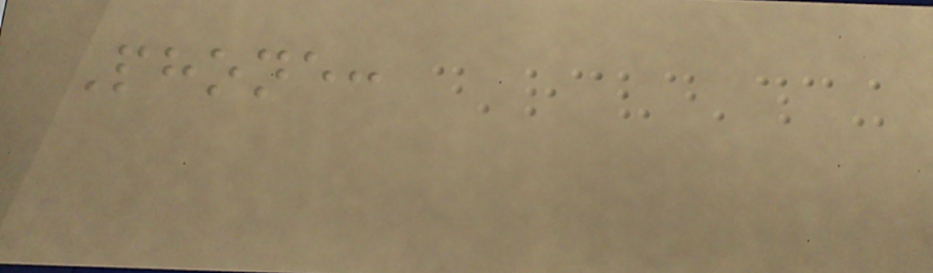Phone:
